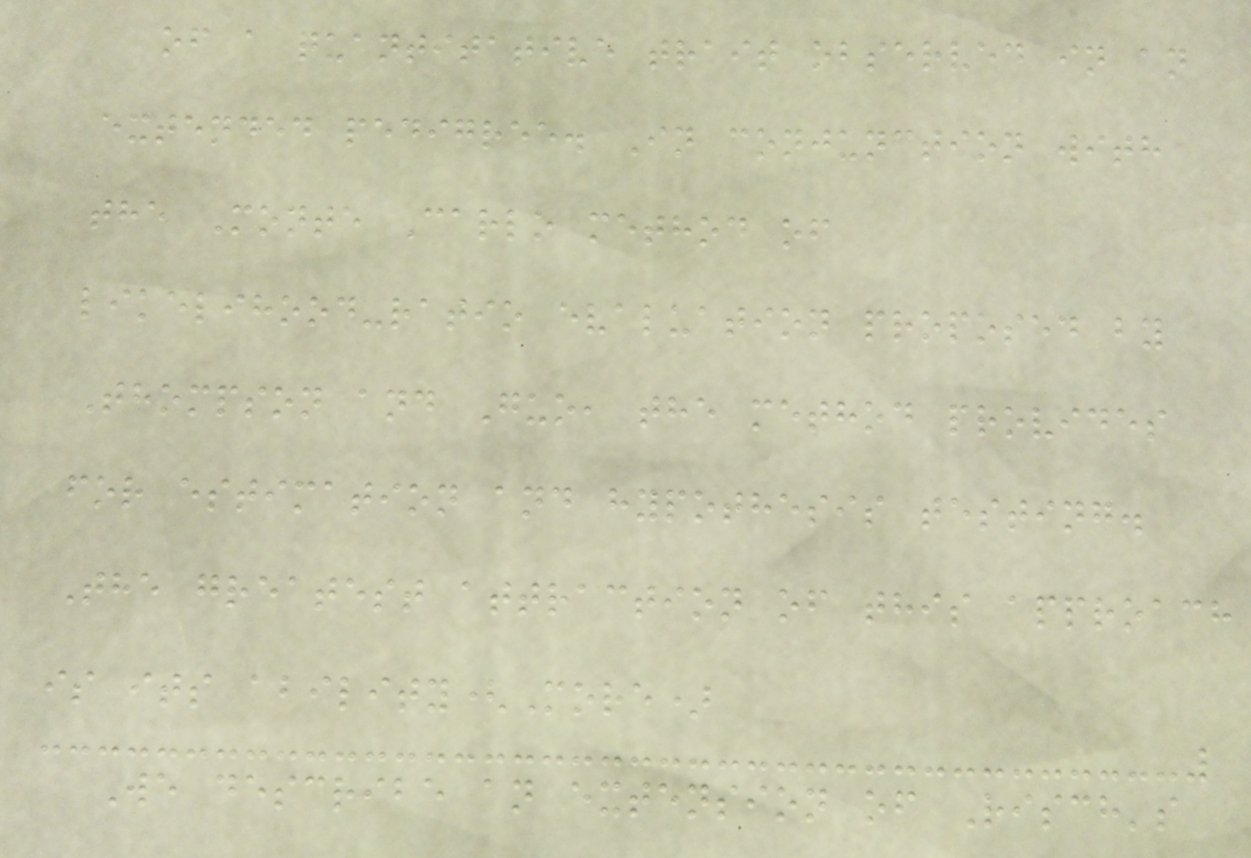of a quantitative trait observed in an
extended pedigree. In conjunction with
the Monte Carlo method of
likelihood-ratio evaluation proposed by
Thompson and Guo, the method provides
for estimation and hypothesis testing.
The greatest attraction of this approach
is its ability(More)
We describe an extension of Risch's
